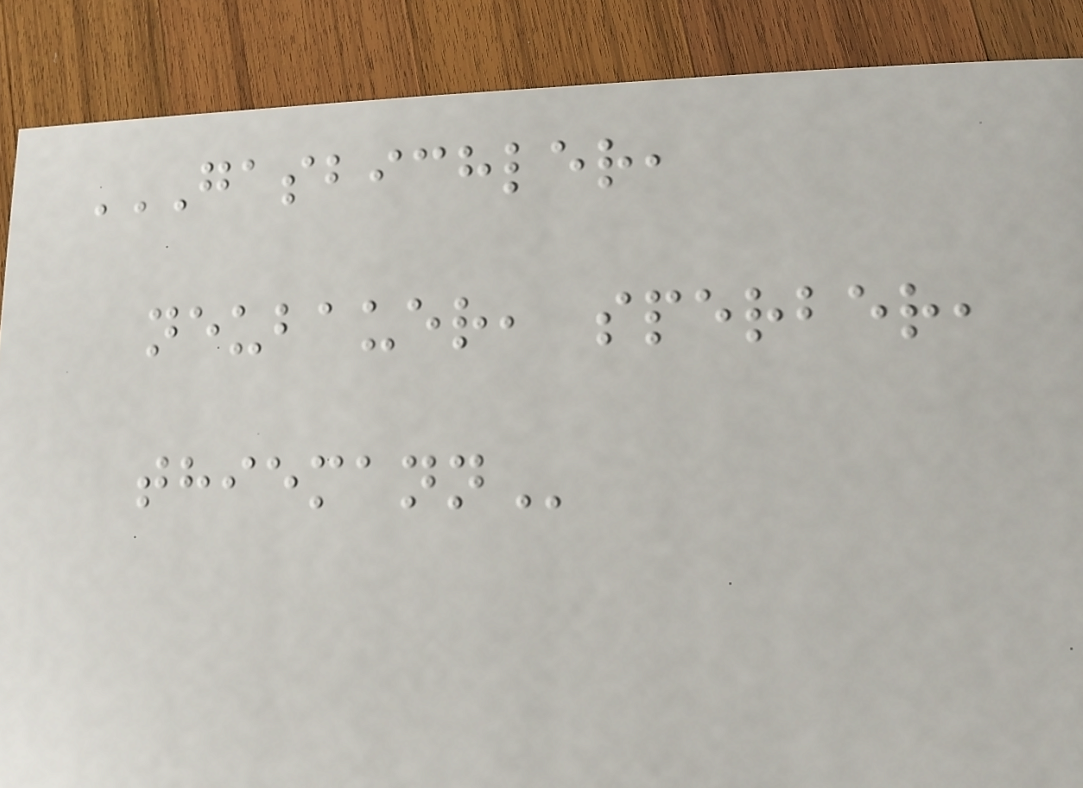GASBICHLER,
NEUBAUER, SPERBER,
THIEMANN
